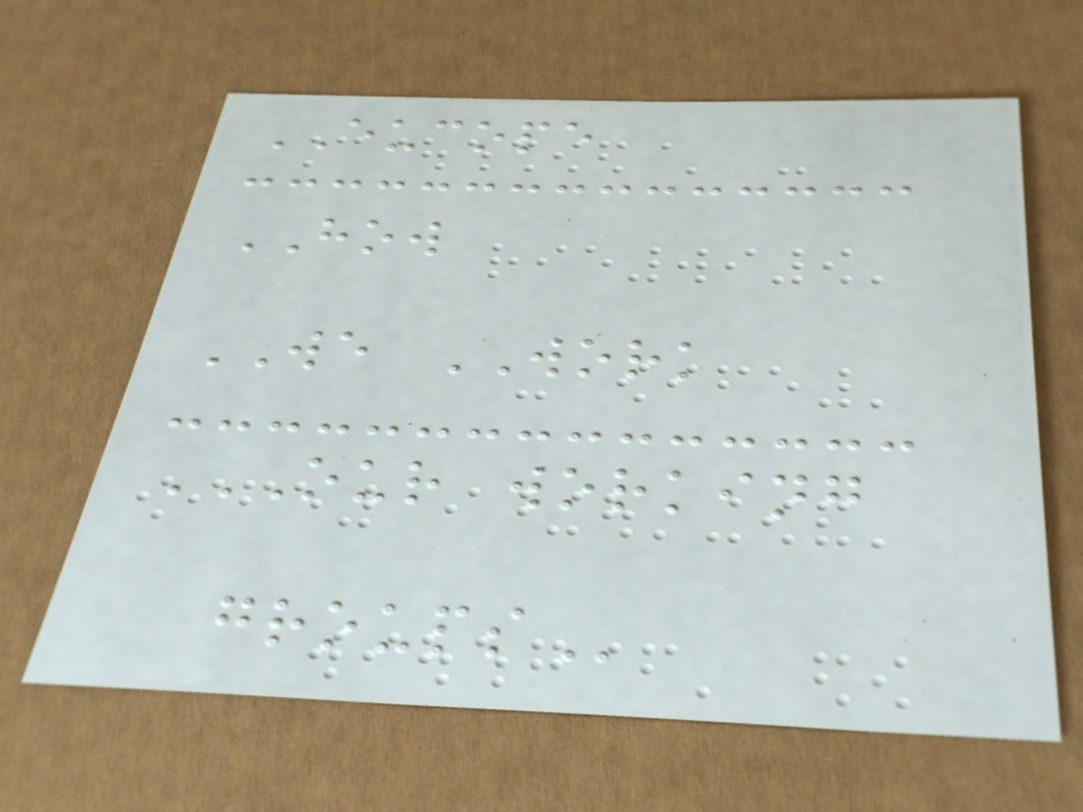EUCOPE
HOW
WE WORK
OUR WORKING
GROUPS
